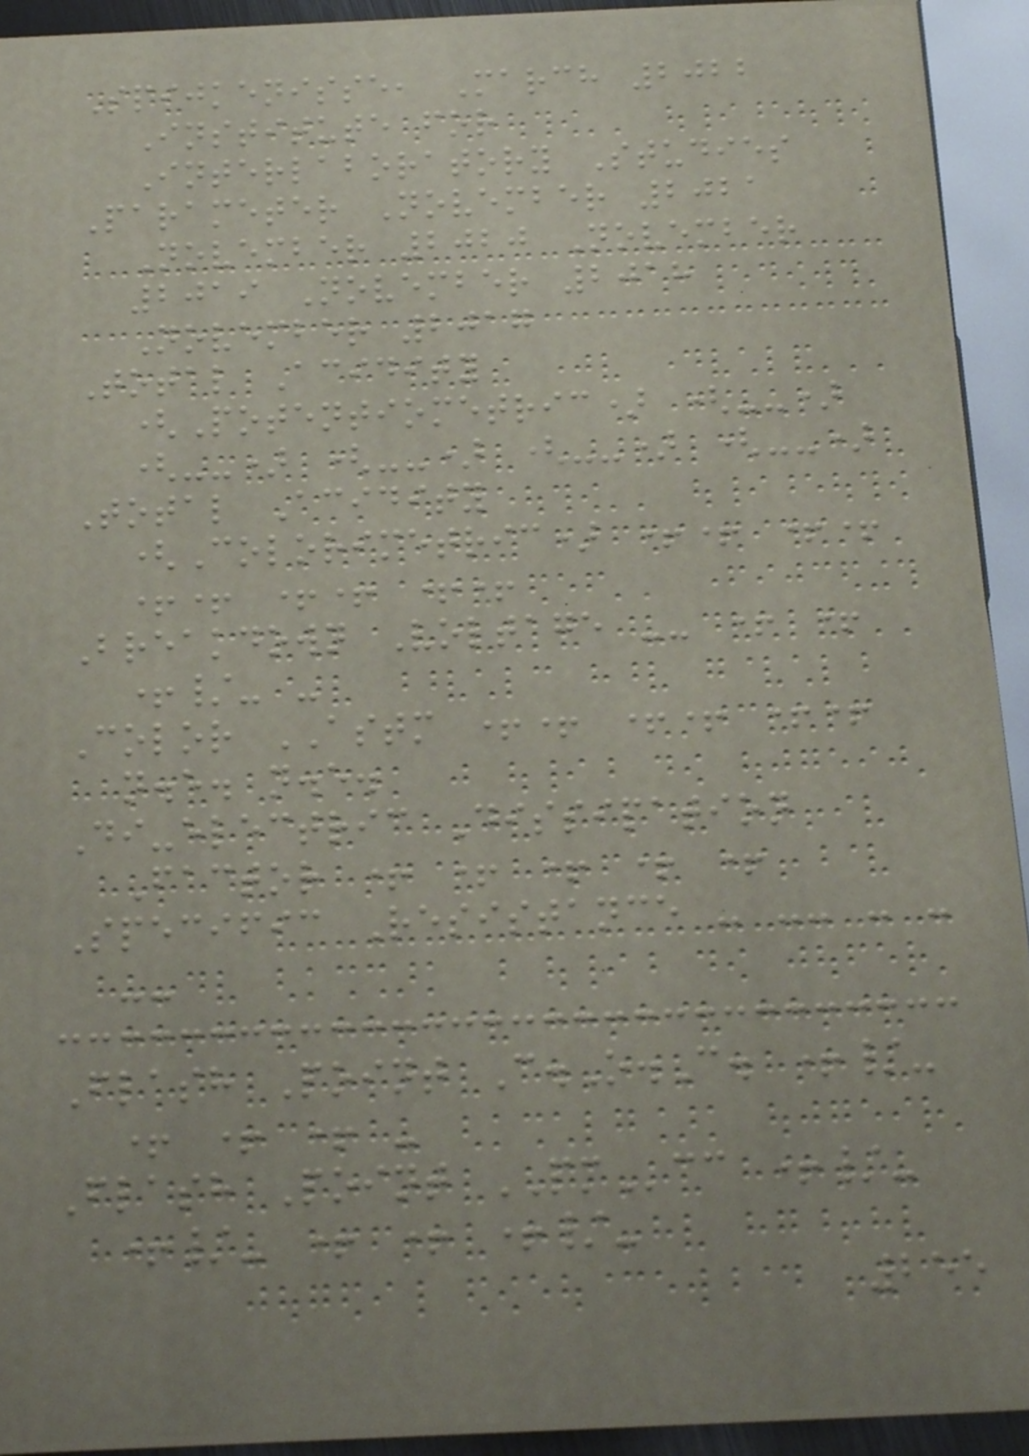Spijkenisse, March 2022
Institute for
Interlaboratory Studies
Parameter November 2021
November 2020 November
2019 November 2018
November 2017
Total Acidity
(Potentiometric) (--)
(--) (--) (--) (--)
Total Acidity
(Colorimetric) ++ ++
++ ++ ++
Breakdown Voltage -- + +
+/- -
Color ASTM ++ ++ ++
n.e. n.e.
Di-electric Dissipation
Factor + + + + +
Specific Resistance - -- - -
--
Flash Point C.O.C. +/-
+ + + -
Flash Point PMcc +/-
+/- + + +/-
255
